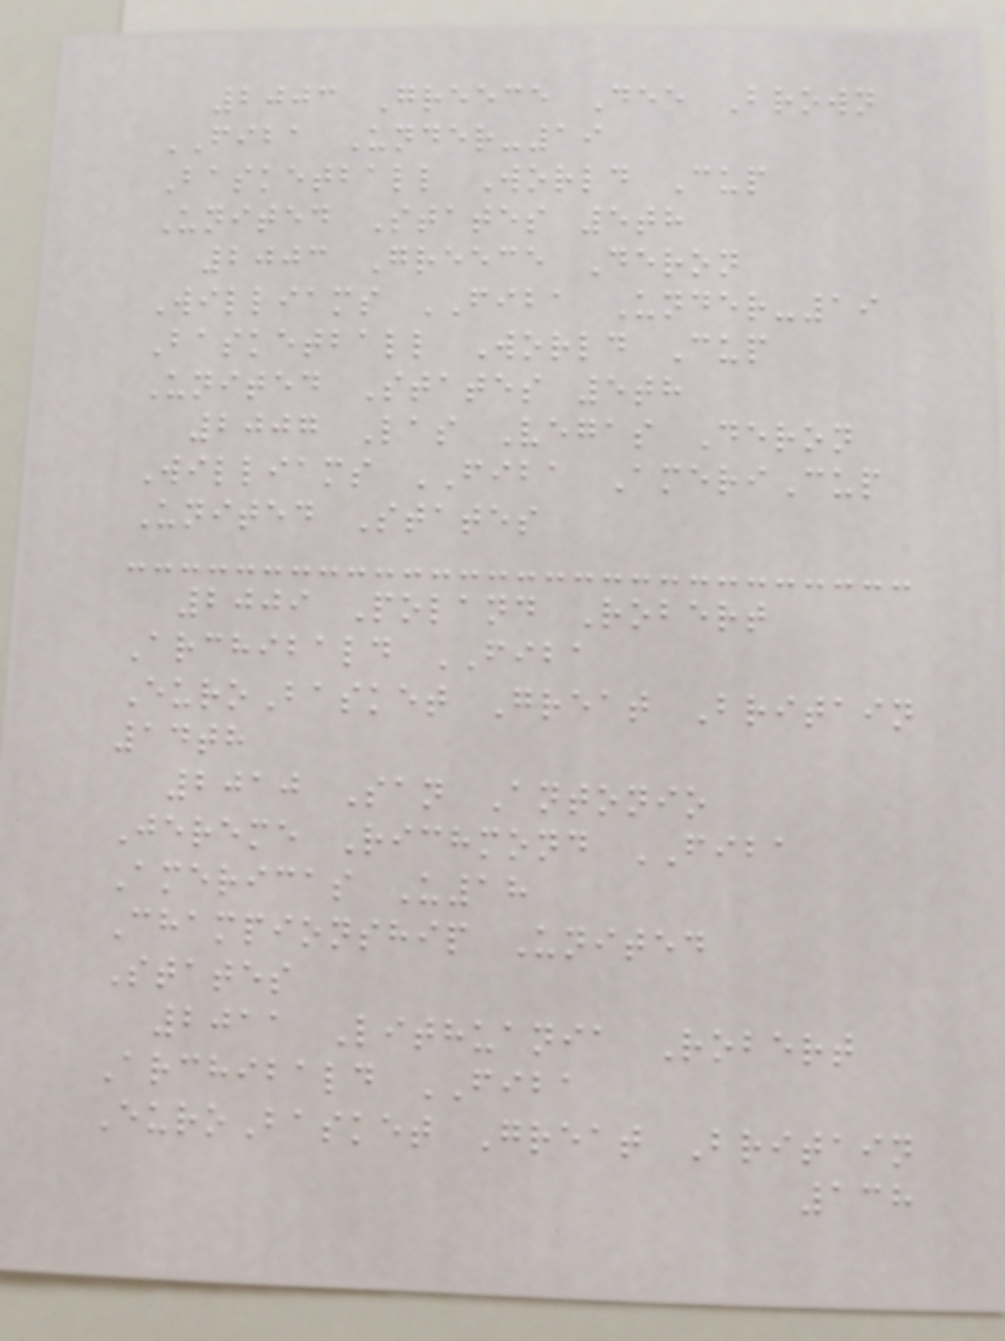2003 Greece Dee Brown
FIBA Under-19
Basketball World Cup
United States 5th
2003 Greece Deron
Williams FIBA Under-19
Basketball World Cup
United States 5th
2007 Las Vegas Deron
Williams FIBA AmeriCup
United States
2009 Poland Robert
Archibald FIBA
EuroBasket Great Britain
14th
2010 San Antonio
Jereme Richmond FIBA
Americas U18
Championship United
States
2011 Lithuania Robert
Archibald FIBA
EuroBasket Great Britain
138
